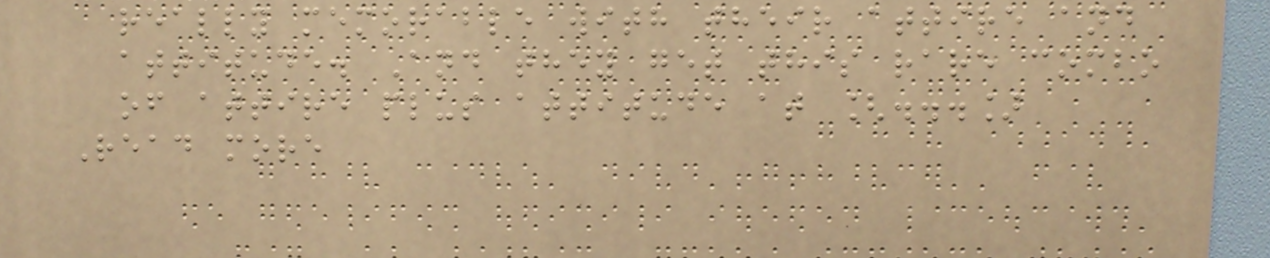really memorable with their attire and
attitude. And they get this rare combo
of attire plus attitude at [...]
Read more
